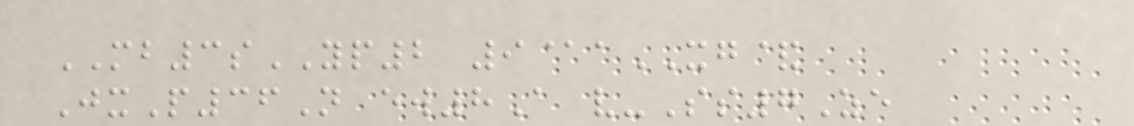MB3sYP2 9@aXG&
JxP36N ew8A v-Ss7Ze
